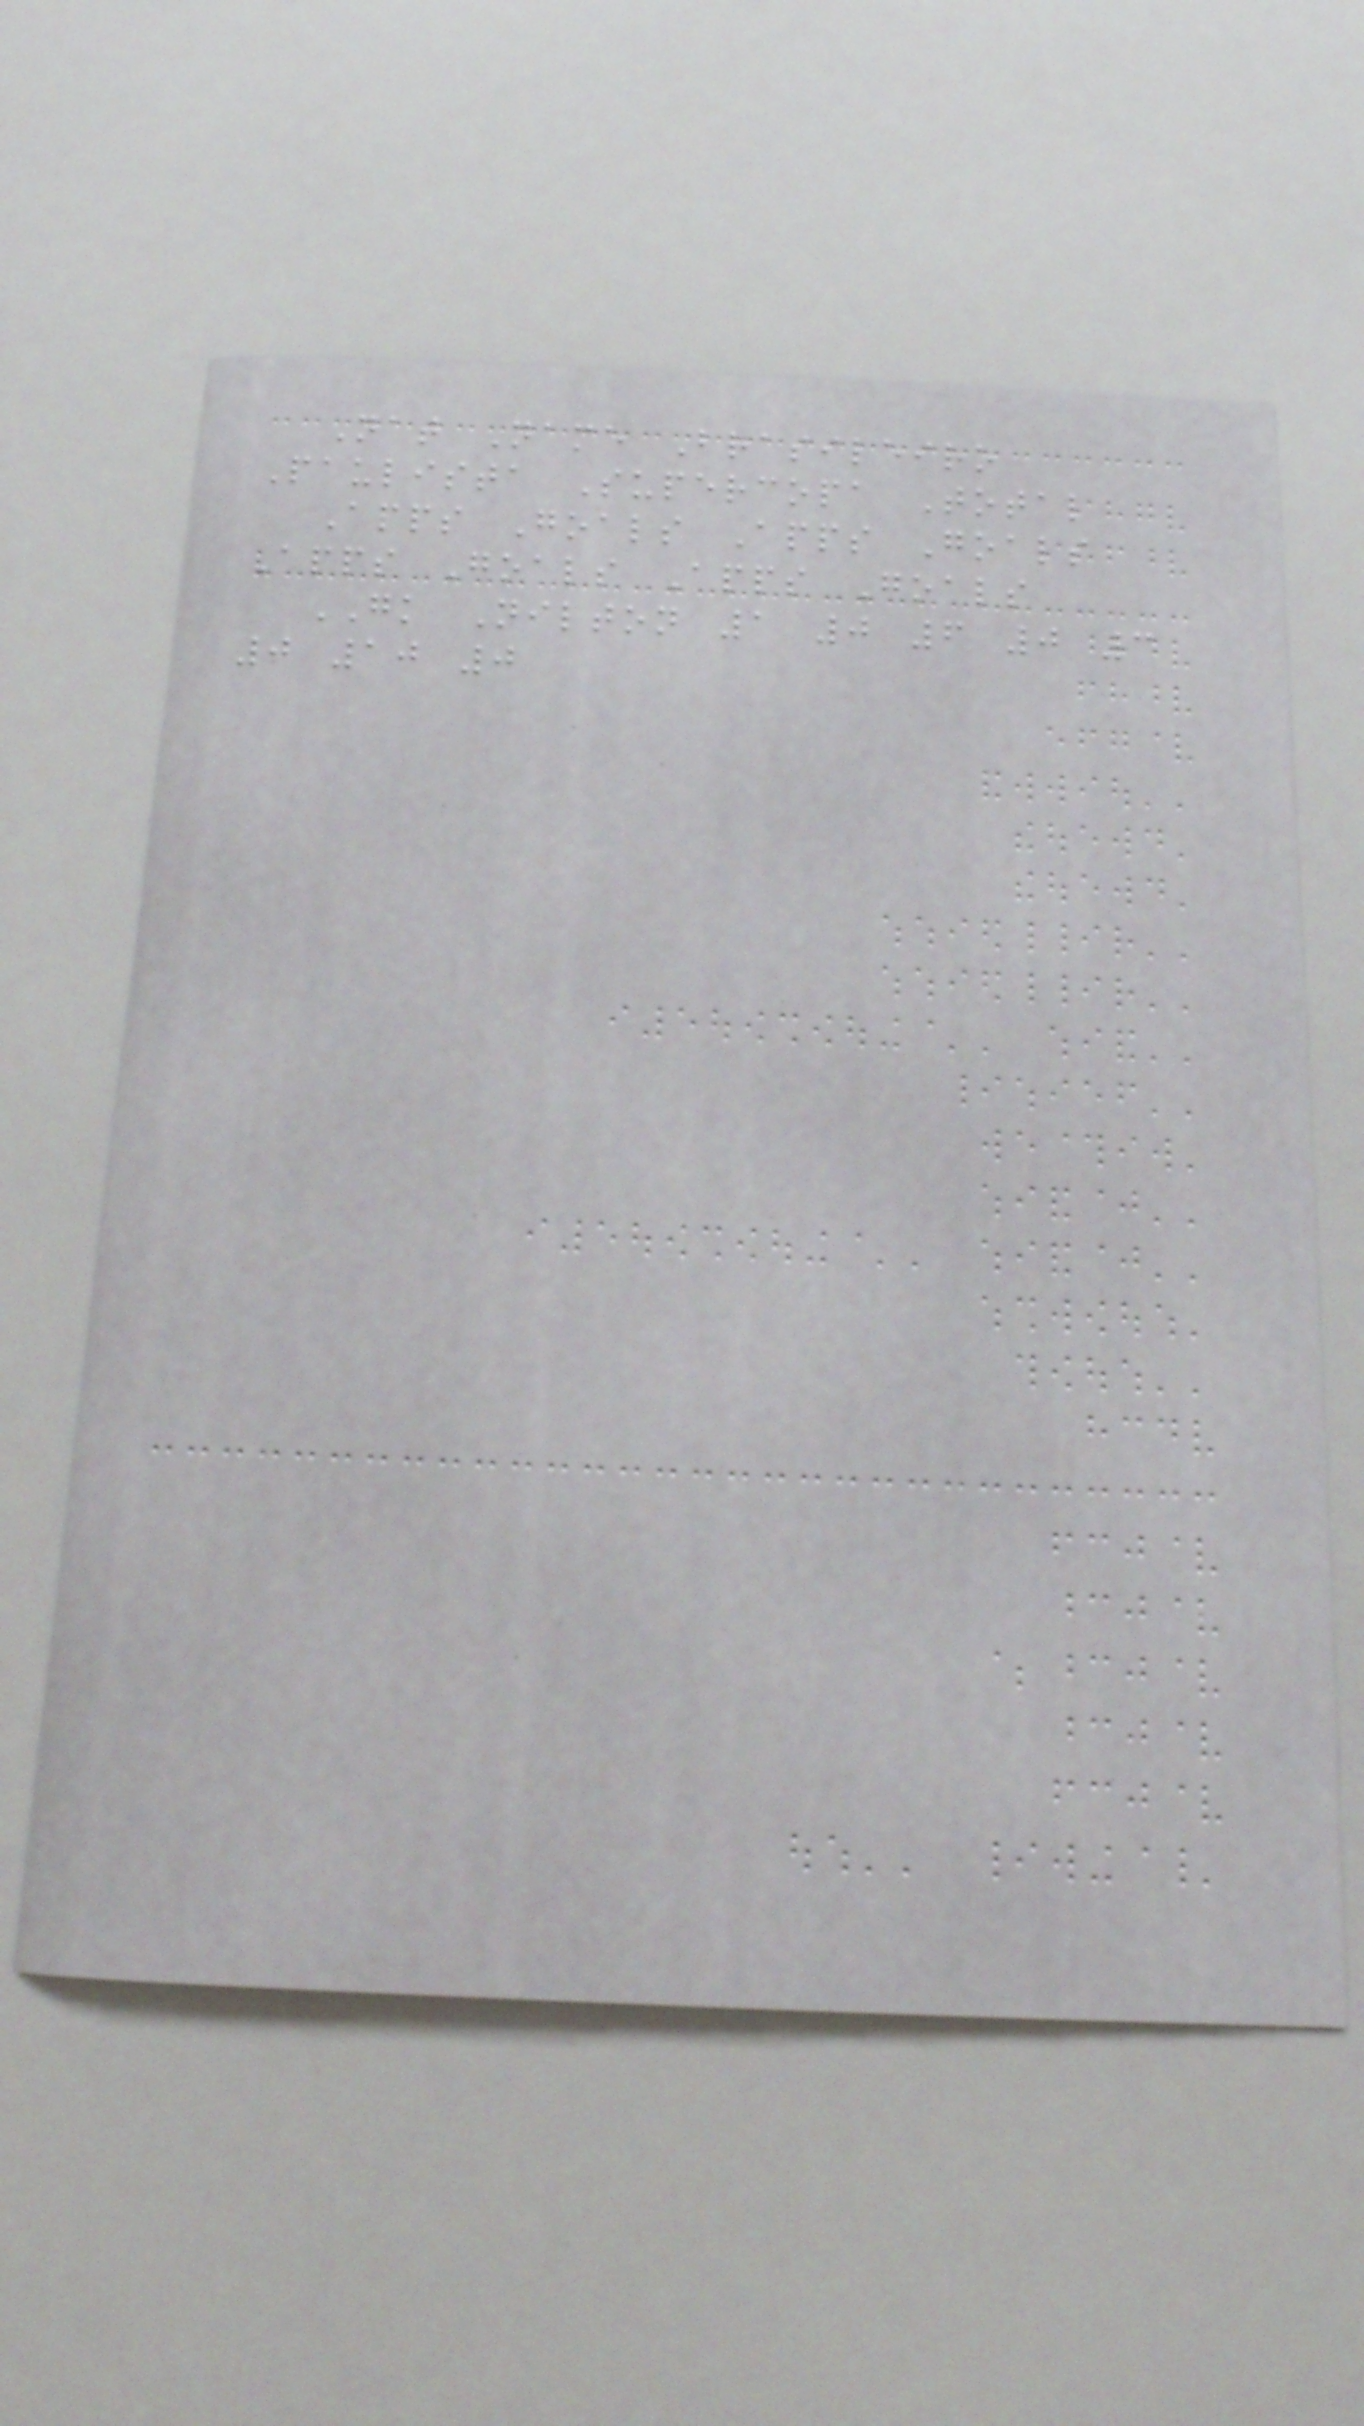Nat Name Brasileiro
Paulista Supercopa Total
Apps Goals Apps Goals
Apps Goals Apps Goals
GK Nilton 1 0 6 0 3
0 10 0
